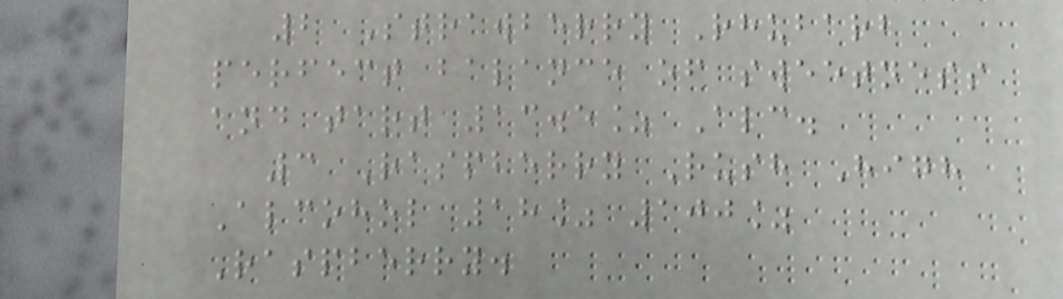2 Strawberry Rhubarb
perfect balance of sweetness
and tart 13.5% Alc.
3 Raspberry Rush High
Alcohol 18% 100%
Raspberry.
